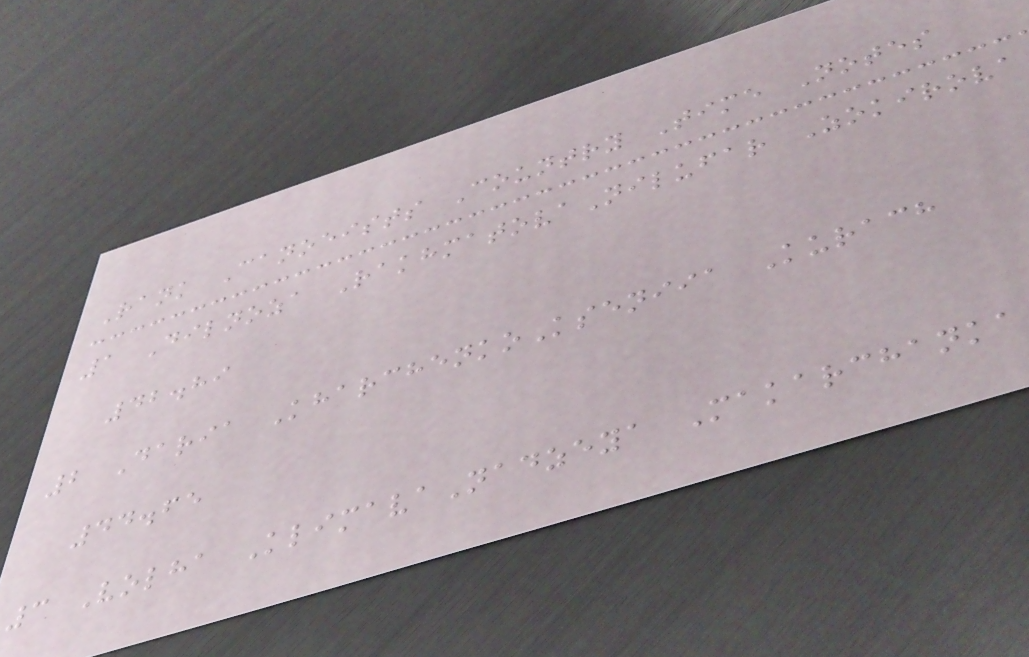Rank Canoeists Country Time Notes
1 Dilnoza RakhmatovaNilufar Zokirova
42.89
2 Daria KharchenkoKseniia Kurach
44.65
3 Volha KlimavaNadzeya Makarchanka
